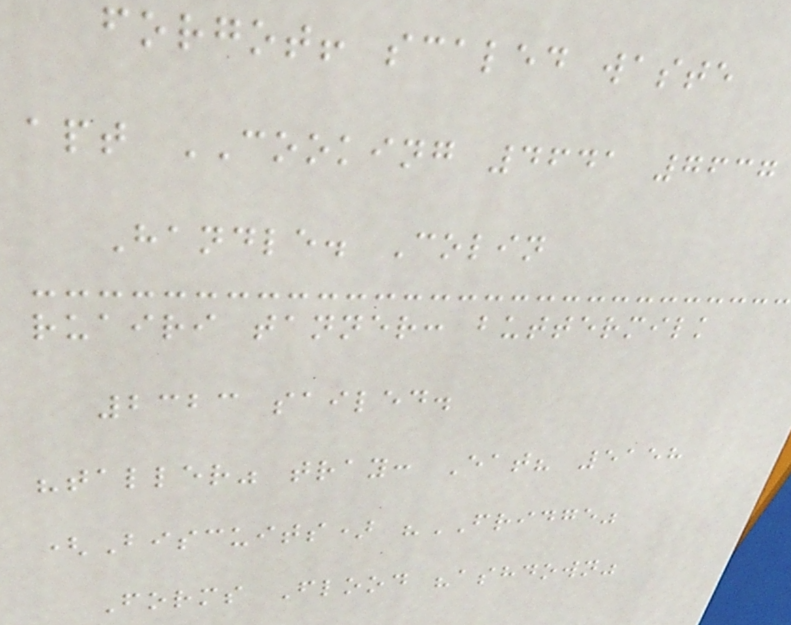forgot! scaled waste
apt COOKING 4641 7637
Handle. Colin
ruairi tanner: buttermilk
2323 sailed.
"taller" tray: Eat? 5158
(Biscuits) "FRIDGE"
Forms Flood "ashdown"
